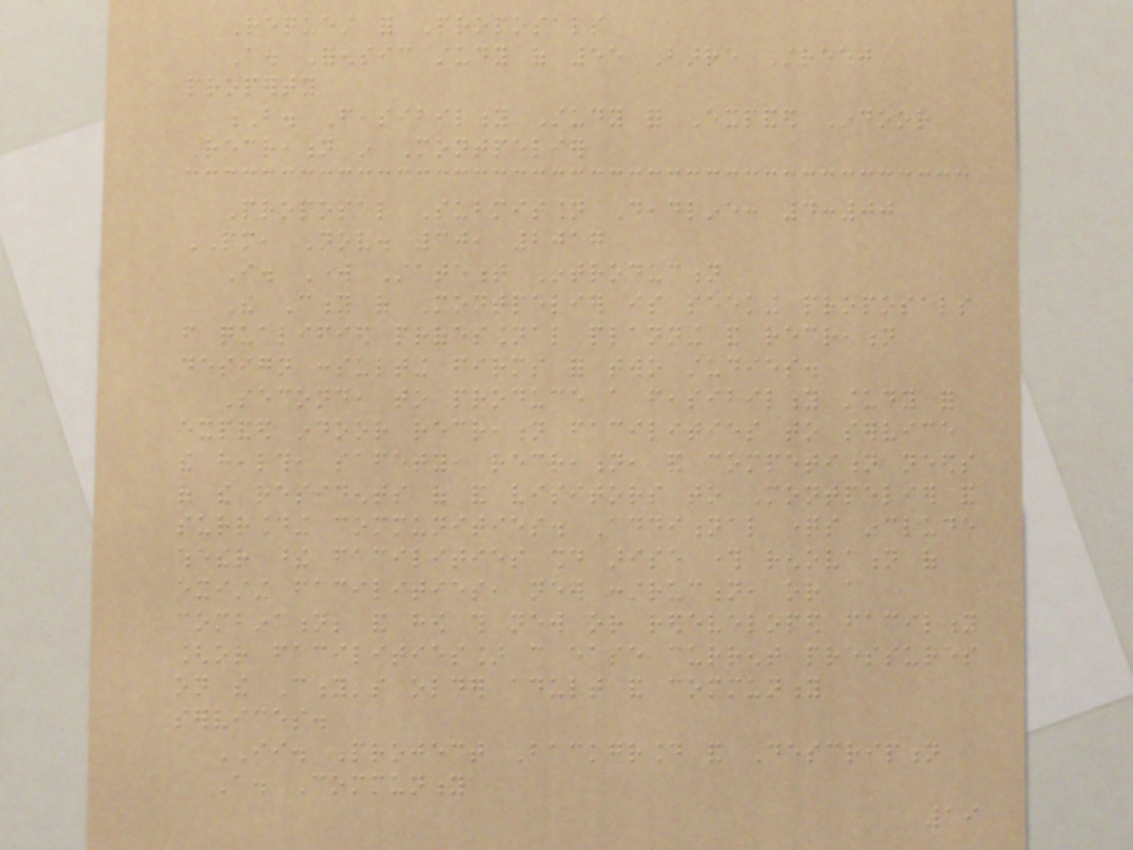Request for Proposals
A. Forensic study of 55 Barre Street
property
B. Feasibility Study for Expanded Indoor
Recreation in Montpelier
Proposal Submission Deadline: 4:00
PM, Nov. 30, 2017
I. Work Statement Introduction
The City of Montpelier is seeking proposals
from qualified professional planning and recreation
design consulting firms for two studies.
Second, to produce a feasibility study for
expanded indoor recreation facilities to service
the health, safety, recreation, and competition needs
of the residents of and visitors to Montpelier and
surrounding communities. Additional questions include
whether these facilities should arise through renovation of
existing facilities, new construction, or a
combination; and how this new or redeveloped facility
[or facilities] can ease current pressures
on the City's older adult and community
services.
II. Project Background and Description
A. Community
19
